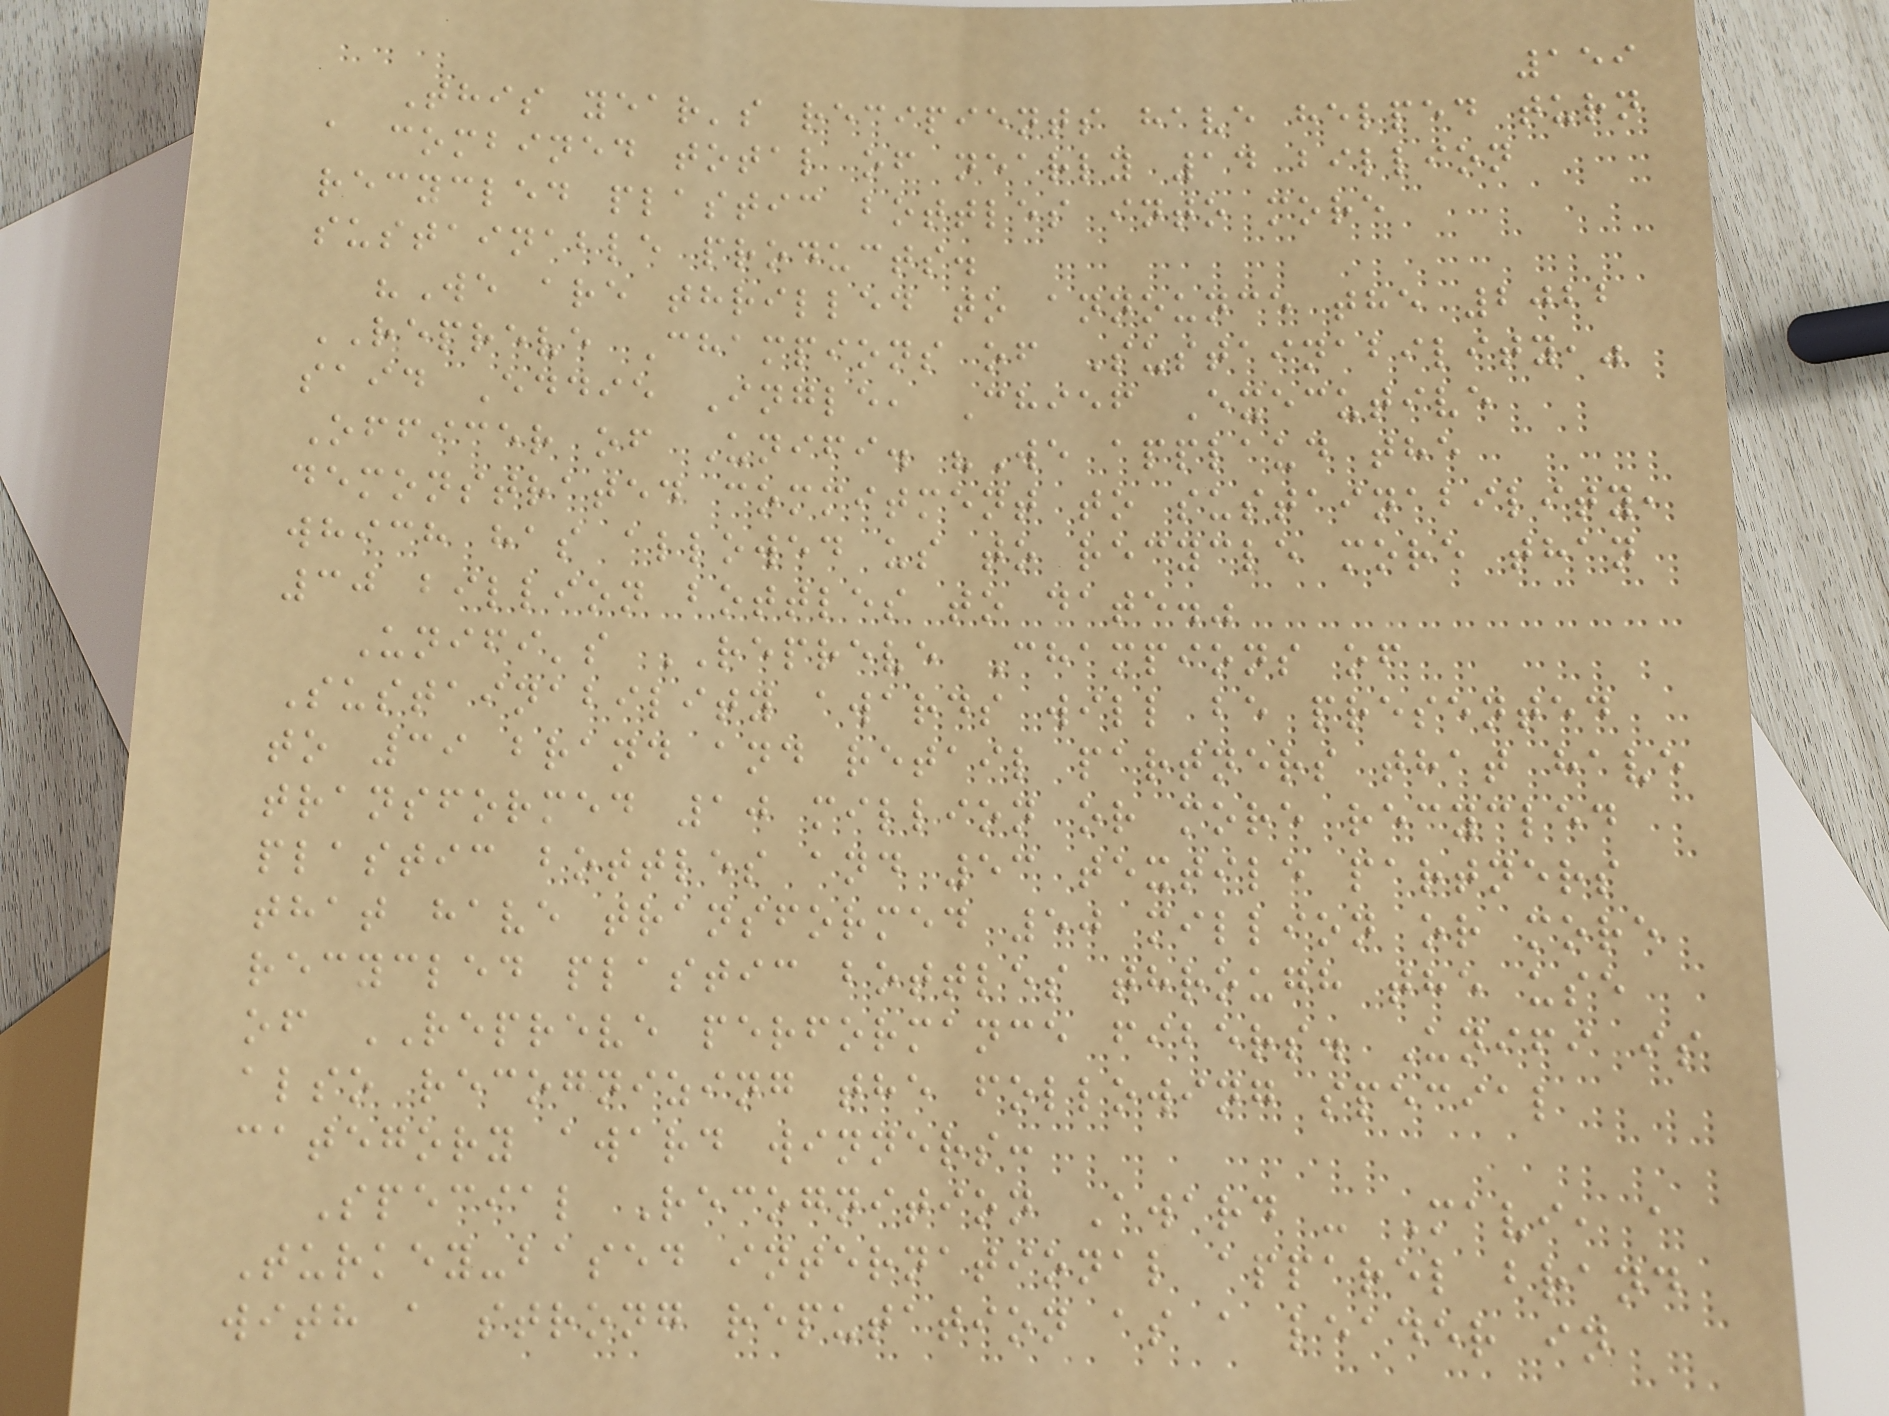159
This year's recipients have helped turn
a combined total of nearly 14 billion
recycled plastic bottles into more
sustainable products.
"We are thrilled to announce the 2022
REPREVE Champions of Sustainability,"
said Eddie Ingle, Chief Executive
Officer of Unifi. "We applaud the
demonstrated commitment to sustainability,
which has allowed us to recycle more than
30 billion bottles to date."
Unifi's REPREVE Champions of
Sustainability awards will be presented
to 39 brand and retail partners that have
transformed 10 million or more recycled
plastic bottles and 53 textile partners
that have transformed 50 million or more
recycled plastic bottles through the use
of REPREVE performance fibers. Unifi is
also recognizing the following special
category award winners:
Special Recognition Award - Mavi, a
Turkey-based international apparel brand
with a strong reputation as a leader in
